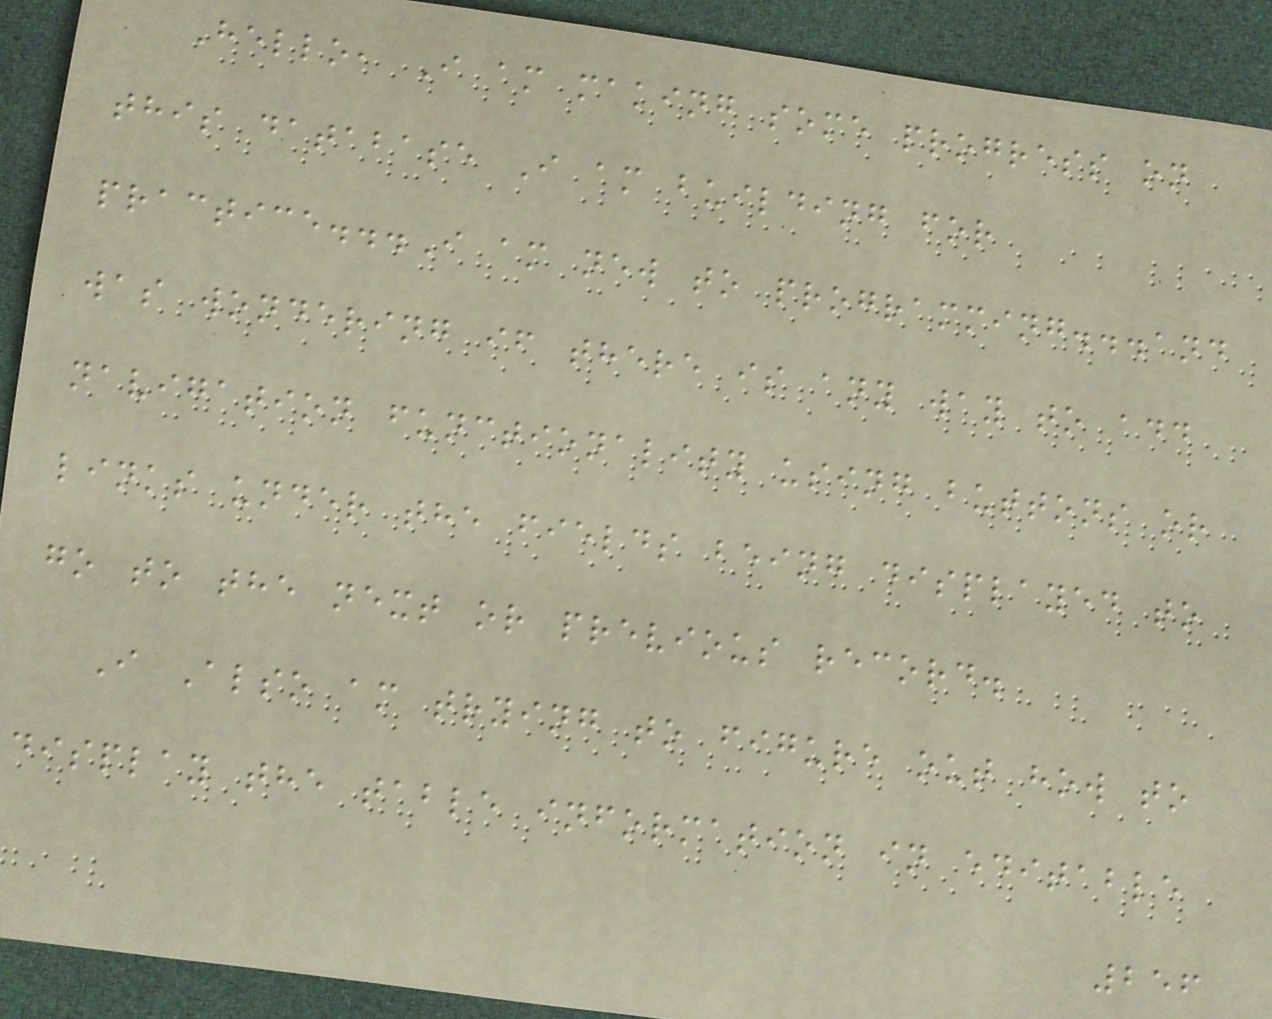Hello, I am making some progress on
this database I am building for
practice...I am new to programming...and
was wondering if there is any way to add
navigation functionality using buttons or
links under the fields being displayed to
go to the next or previous record.
I Also am trying to figure out how to
display the table information in editable
256
